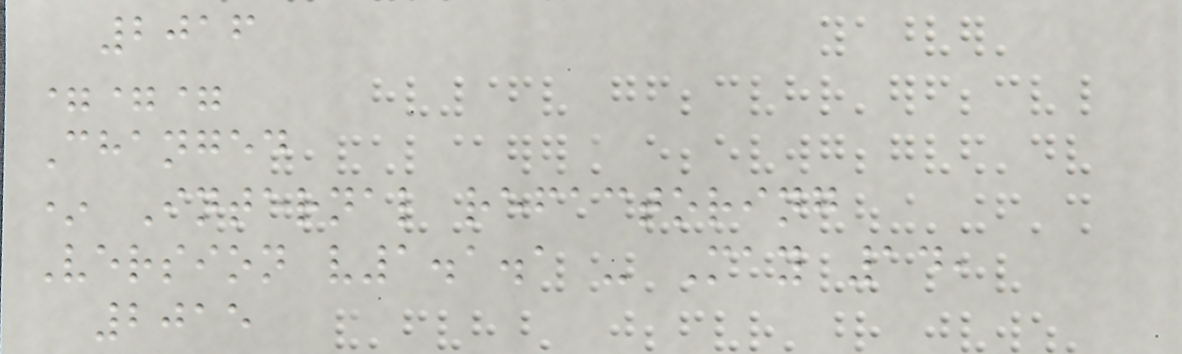2016
===
Changed
* Internal refactoring
Version v1.1.1 - May 14,
2015
